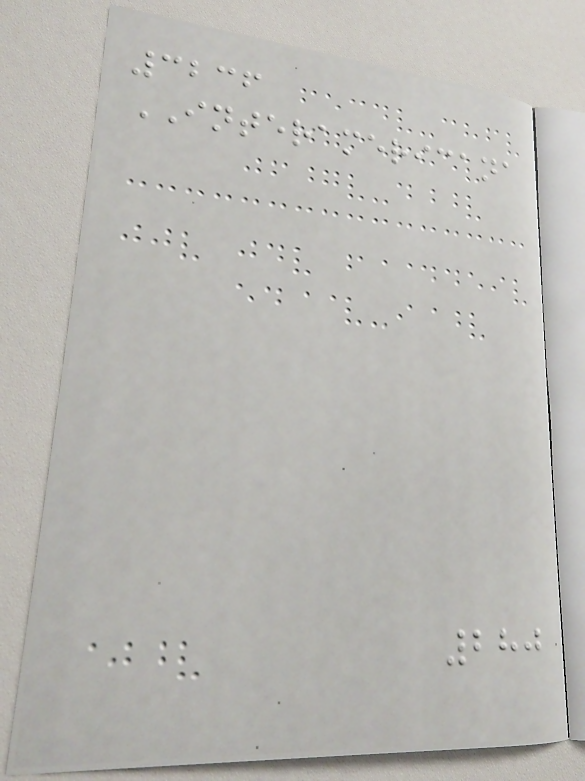3236
INTERAMERICANA
280
